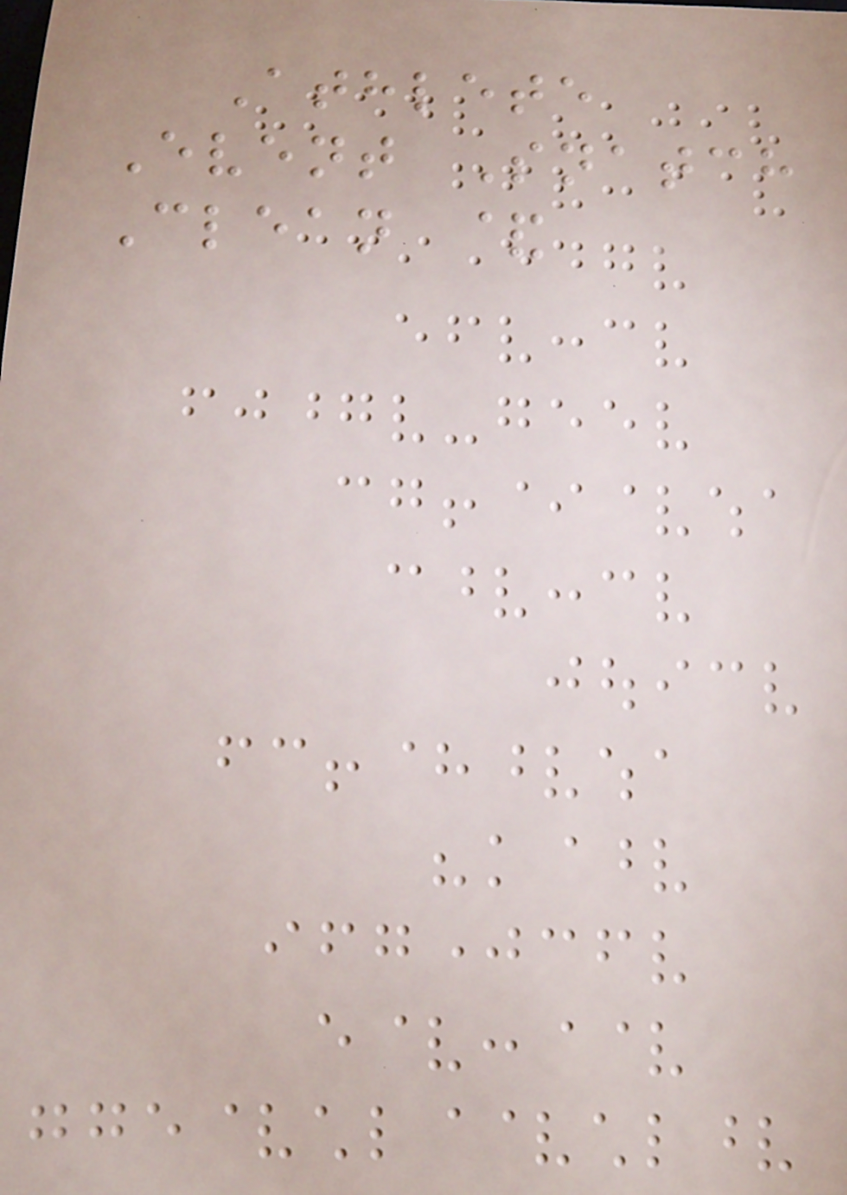Athlete
Event Snatch
Clean &
